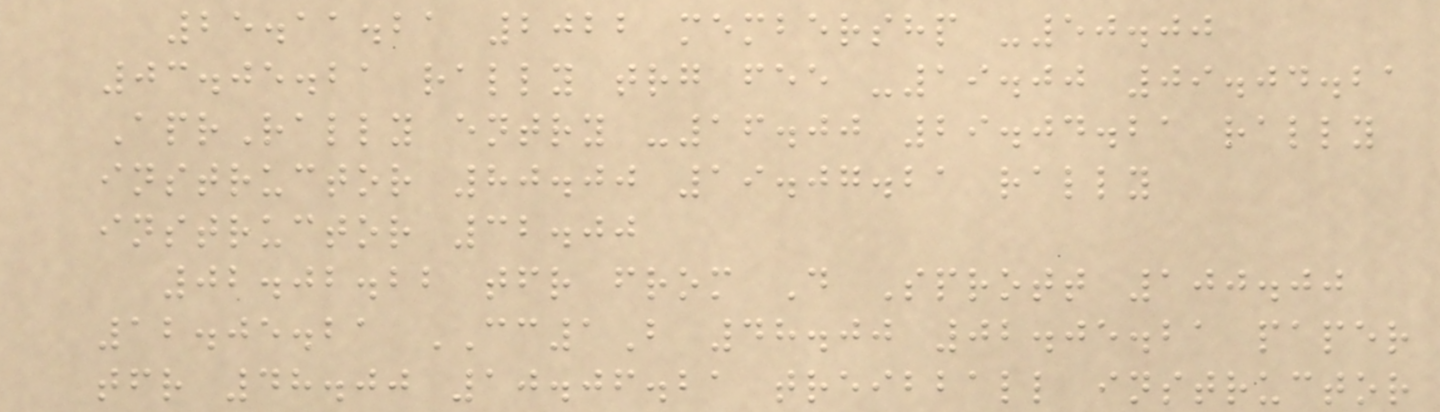25.11.21 2022 membershp -50.00
03.05.21 rally trg fee -19.00 09.04.21
AprRally entry -16.00 29.04.21 rally
instructor 80.00 19.07.21 rally
instructor 32.00
02.02.22 tfr from D Sprott 100.00
12.05.21 CC1B 48.00 02.05.21 paper
tfr 48.00 10.06.21 treibball instructor
